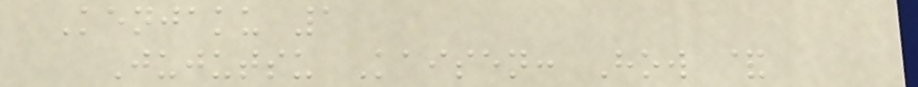Kenjaku 1
Jujutsu Kaisen: How &
